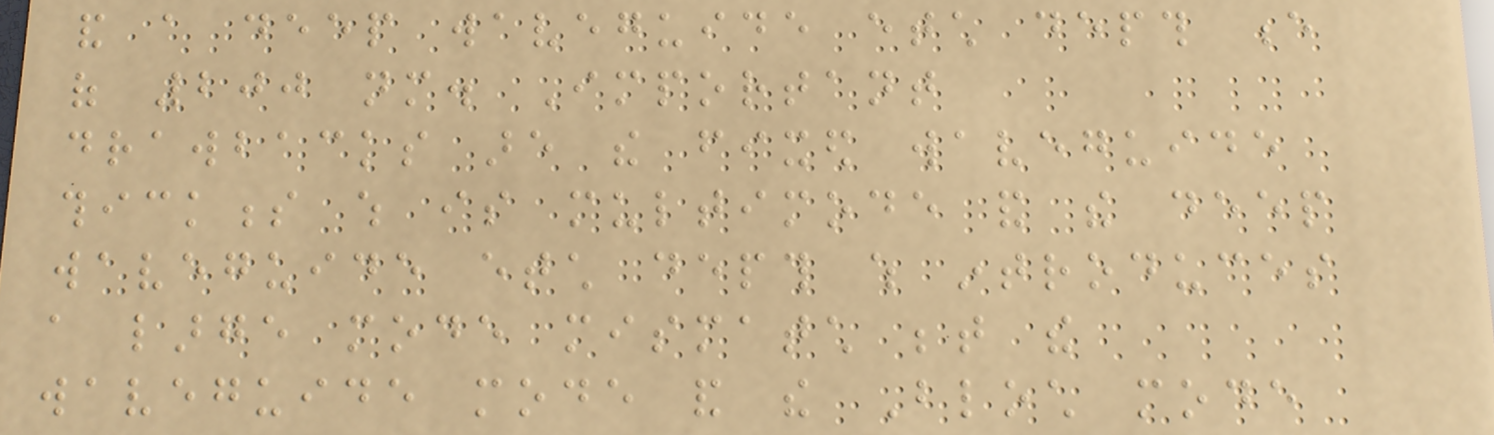and a deep waveguide etch depth e
of 200 nm. Important
drawbacks are the fixed waveguide
thickness which is multimode and the deep
waveguide etch depth which introduces
a large mode mismatch between the
waveguide mode and the Bloch mode
